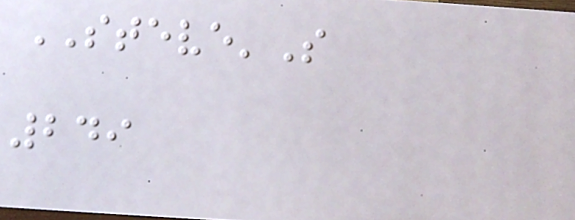STEVE'S
249
